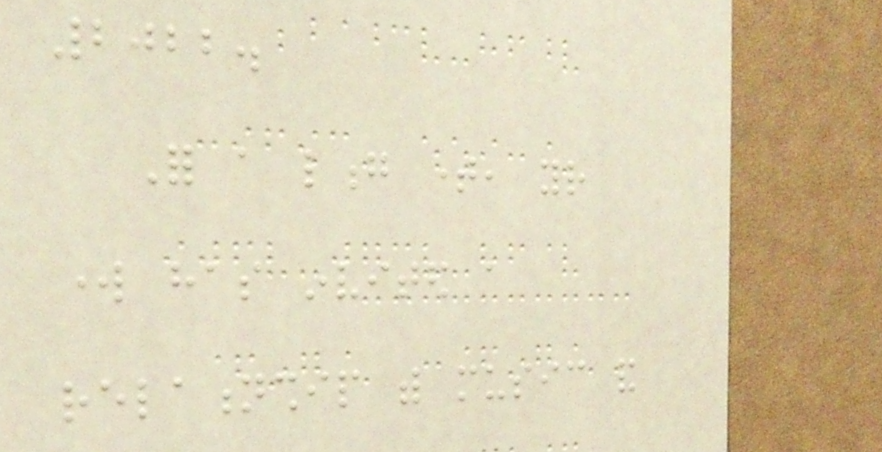2022.
For a long time, your
work has invited a
relationship with music and
